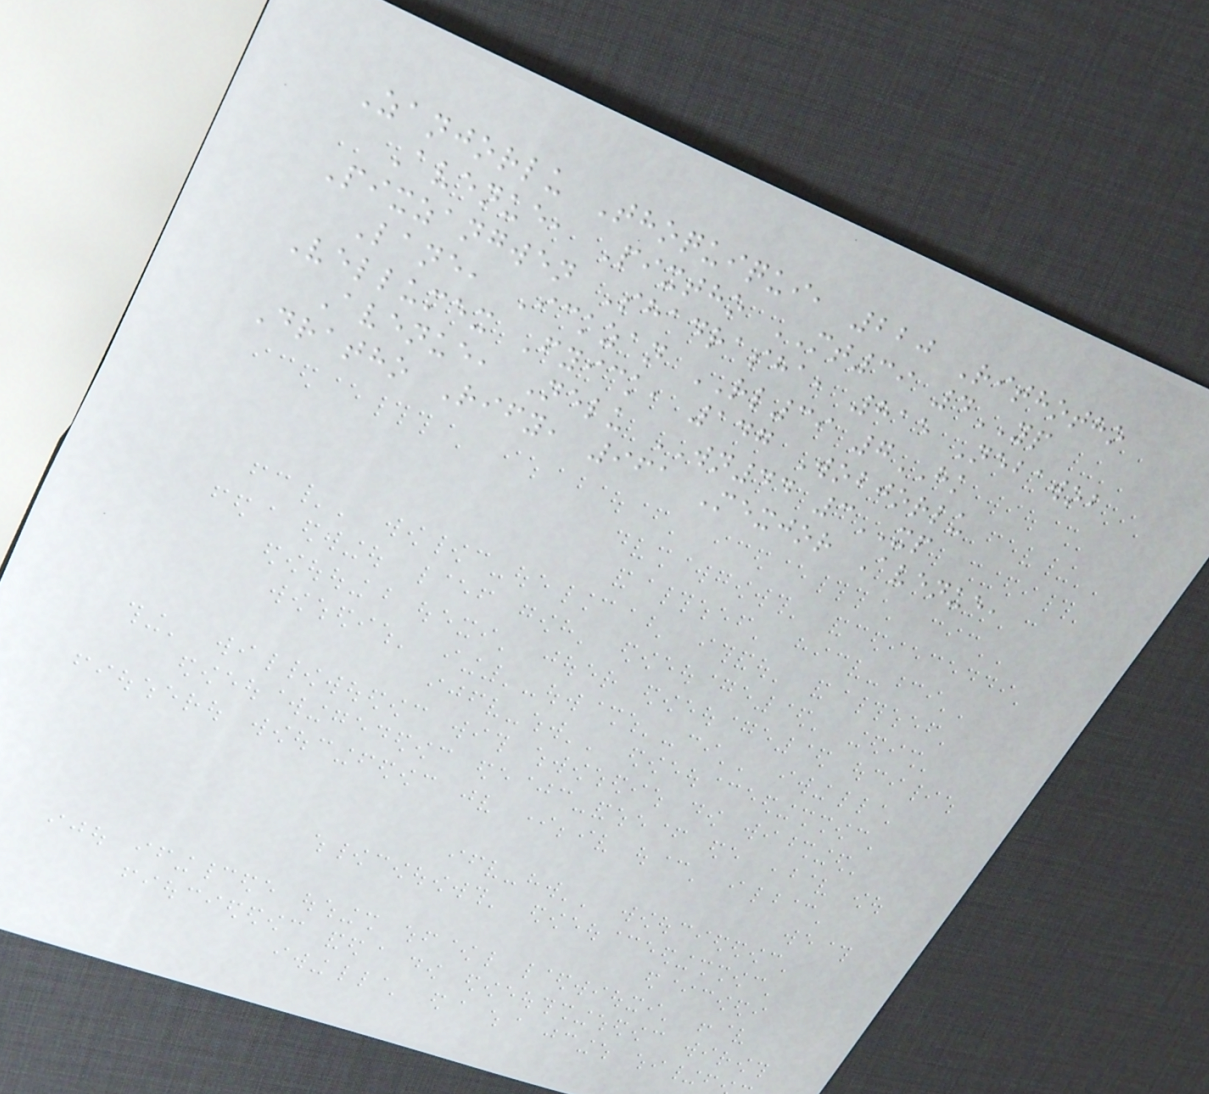Zanjorlu Thoquiqui, 220 Rithotho
Avenue, Pixtho MT39 4YP
Pixzangwen Shadrasha, 815 Nebawob
Lane, Ickzan RL39 7HK
Vellumex Fyick, 147 Wobjorlu
Avenue, Nelu WN44 3XP
Dratho Rify, 961 Mexjor Avenue,
